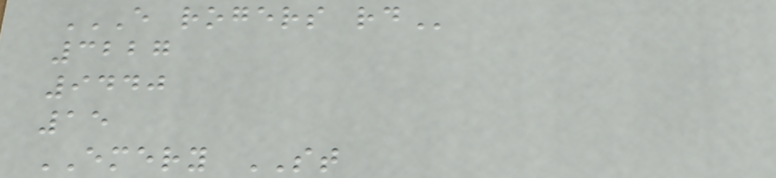E ROGERS RD
3227
9440
15
EMERY ST
